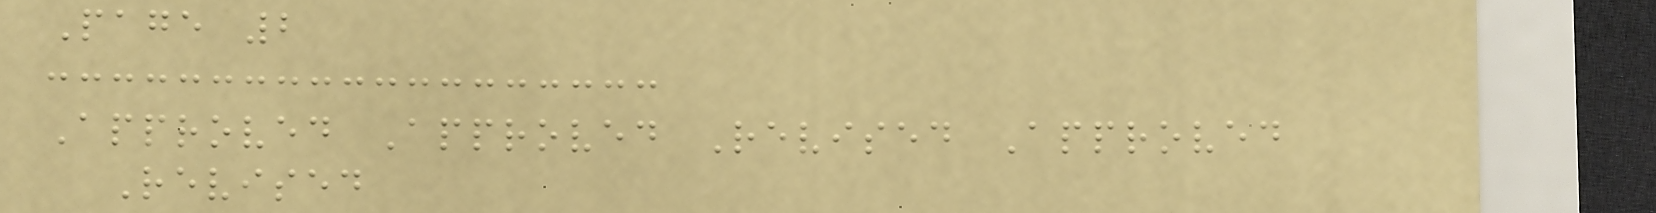Page 2
Approved Approved Revised Approved
Revised
